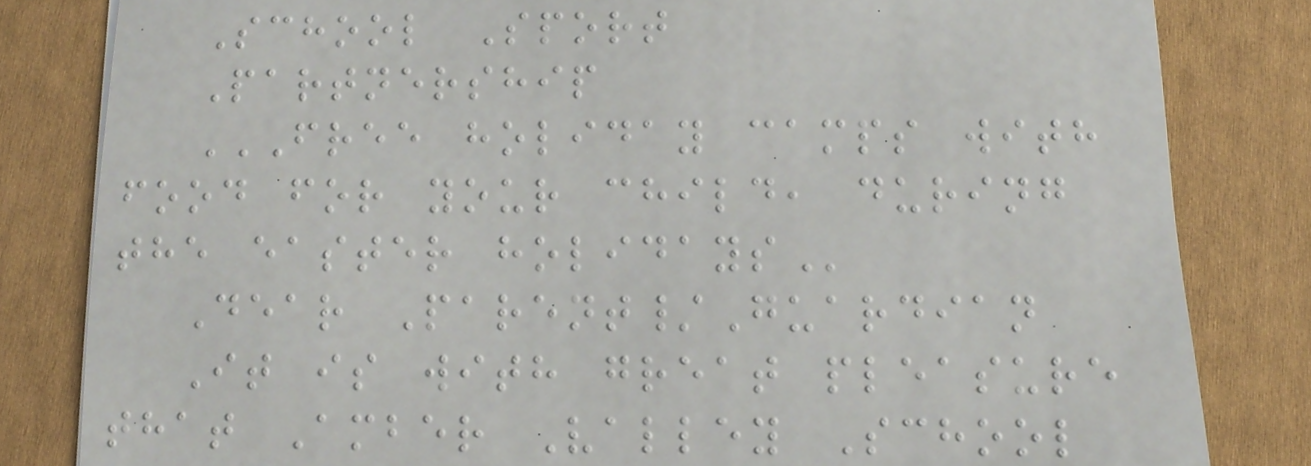School Sport
Partnership
FREE HOLIDAY CAMPS WITH
FOOD FOR YOUR CHILD, DURING
THE EASTER HOLIDAYS
Dear Parent/Guardian
It is with great pleasure
that Amber Valley School
